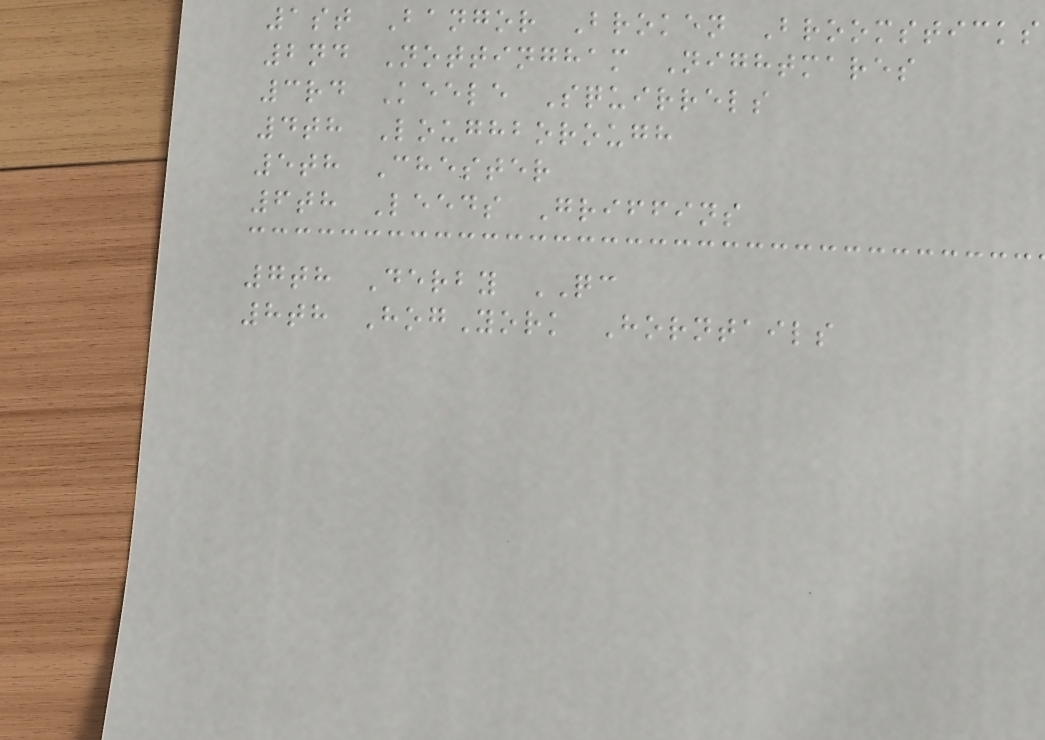1st Bangor Broken Broomsticks
2nd Nottingham Nightmares
3rd Keele Squirrels
4th Loughborough
5th Chester
6th Leeds Griffins
7th Derby QC
8th HogYork Horntails
